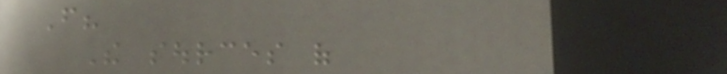From?
The sources of
